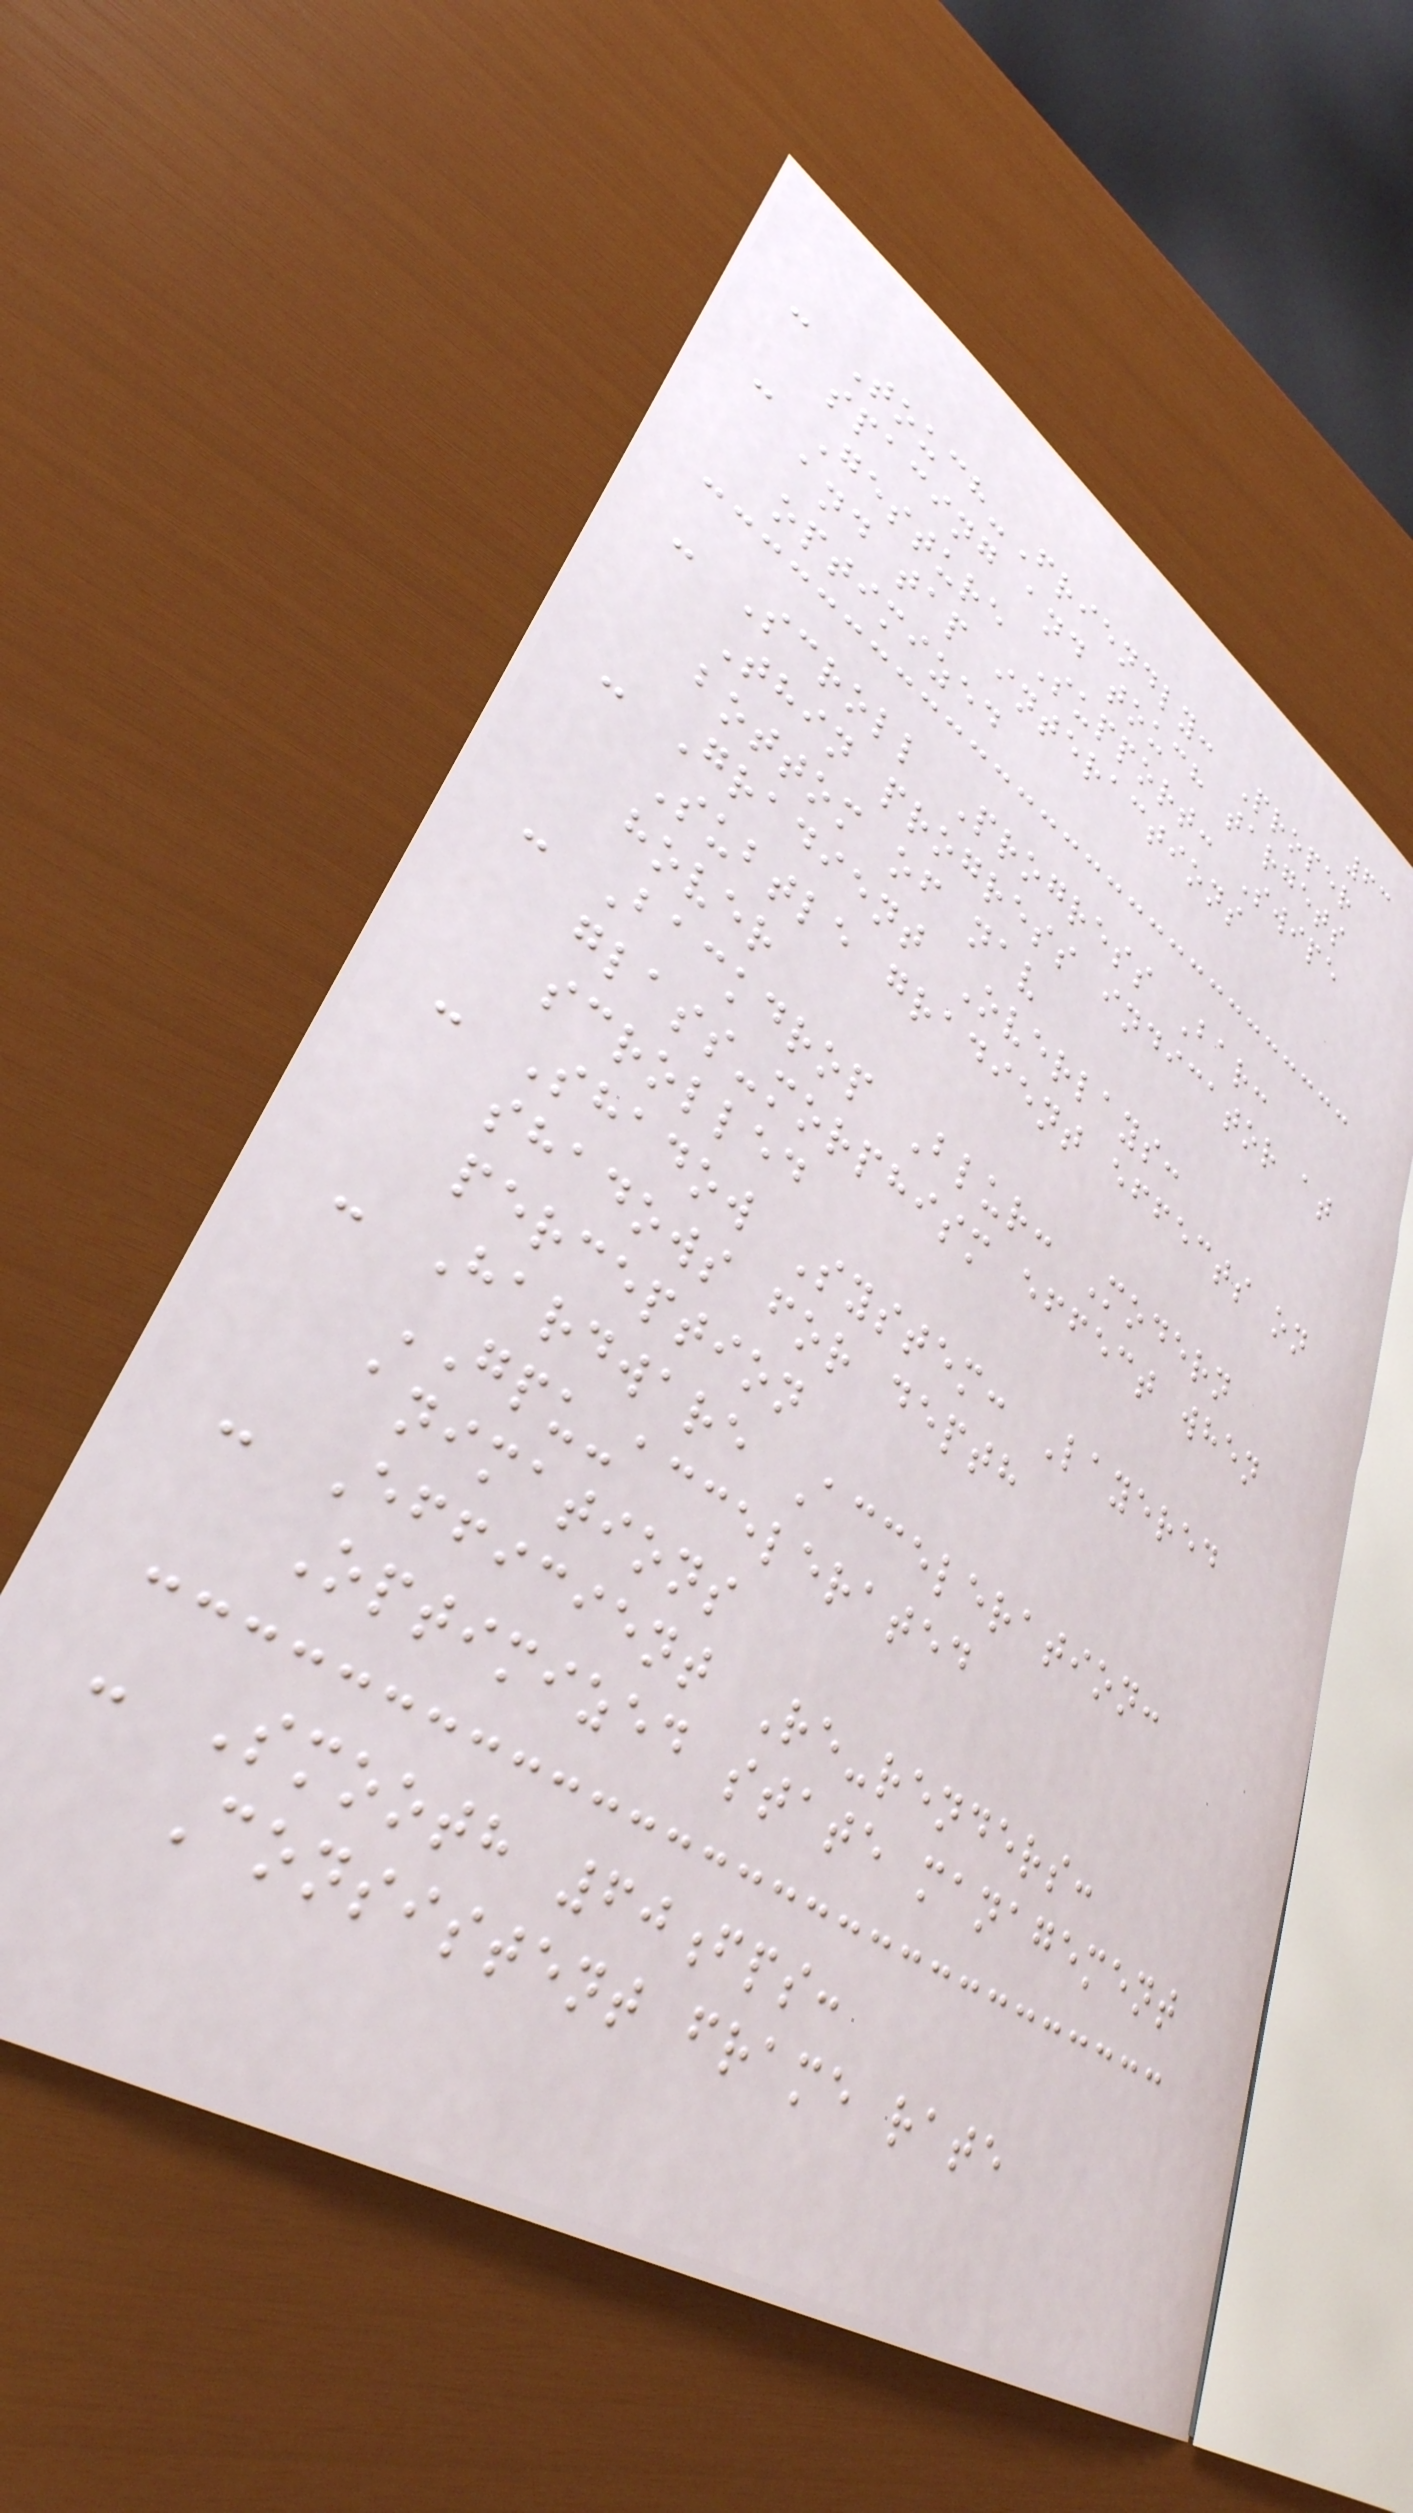63
- Touch-Friendly: Proper
spacing and touch targets
- Gesture Support: Swipe
and tap interactions
optimized
- Scroll Progress Bar:
Thin progress indicator at
bottom of nav
- Gradient Overlays:
Subtle gradient effects on
hover
- Backdrop Blur: Modern
glass-morphism effect when
scrolled
- Shadow System: Layered
shadows for depth
perception
- Hardware Acceleration:
GPU-accelerated
animations
- Efficient Re-renders:
Optimized state management
- Smooth 60fps:
Consistent frame rate
